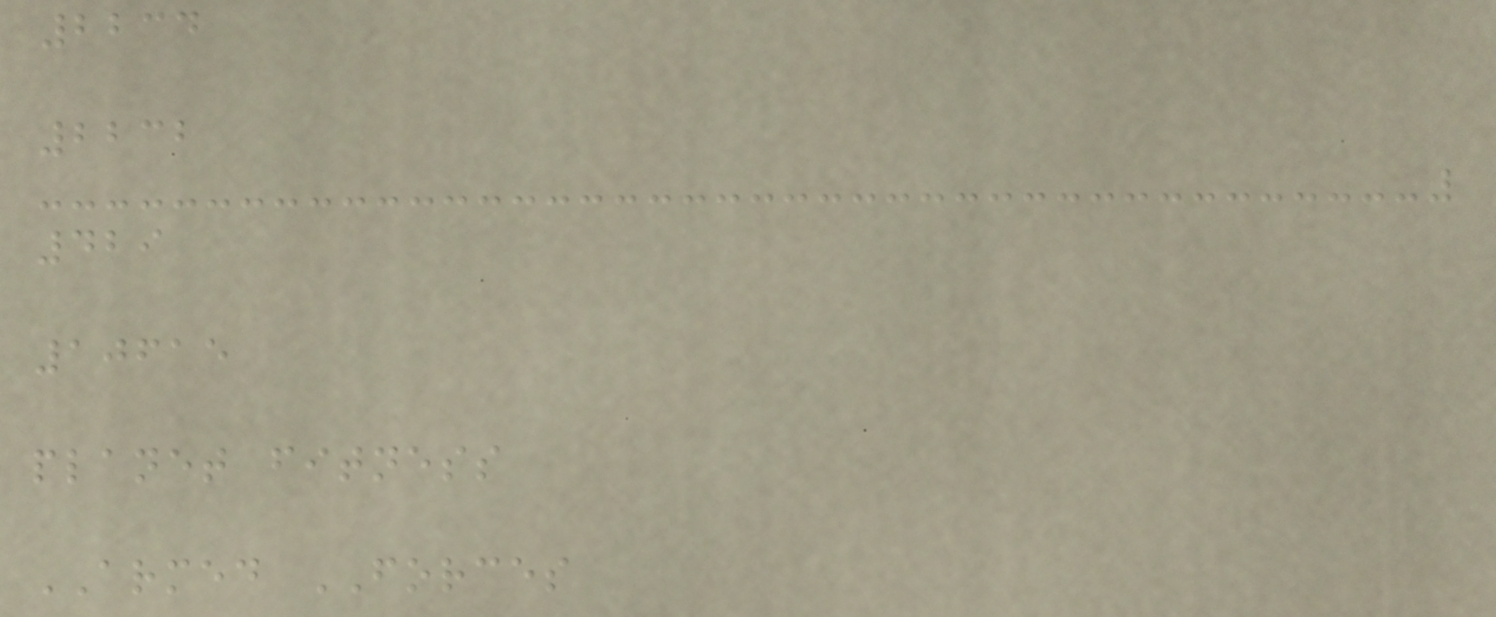2234
2232
429
10615
planet fitness
ARMED FORCES
